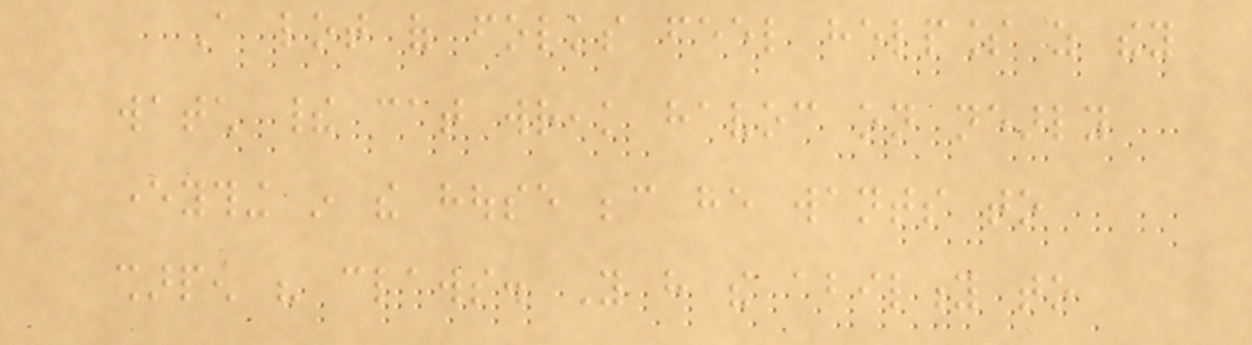A lot of folks feel helpless as they
watch their cat wreak havoc on nearly
everything in the house because he wants to
sharpen his claws. You have the ability to
